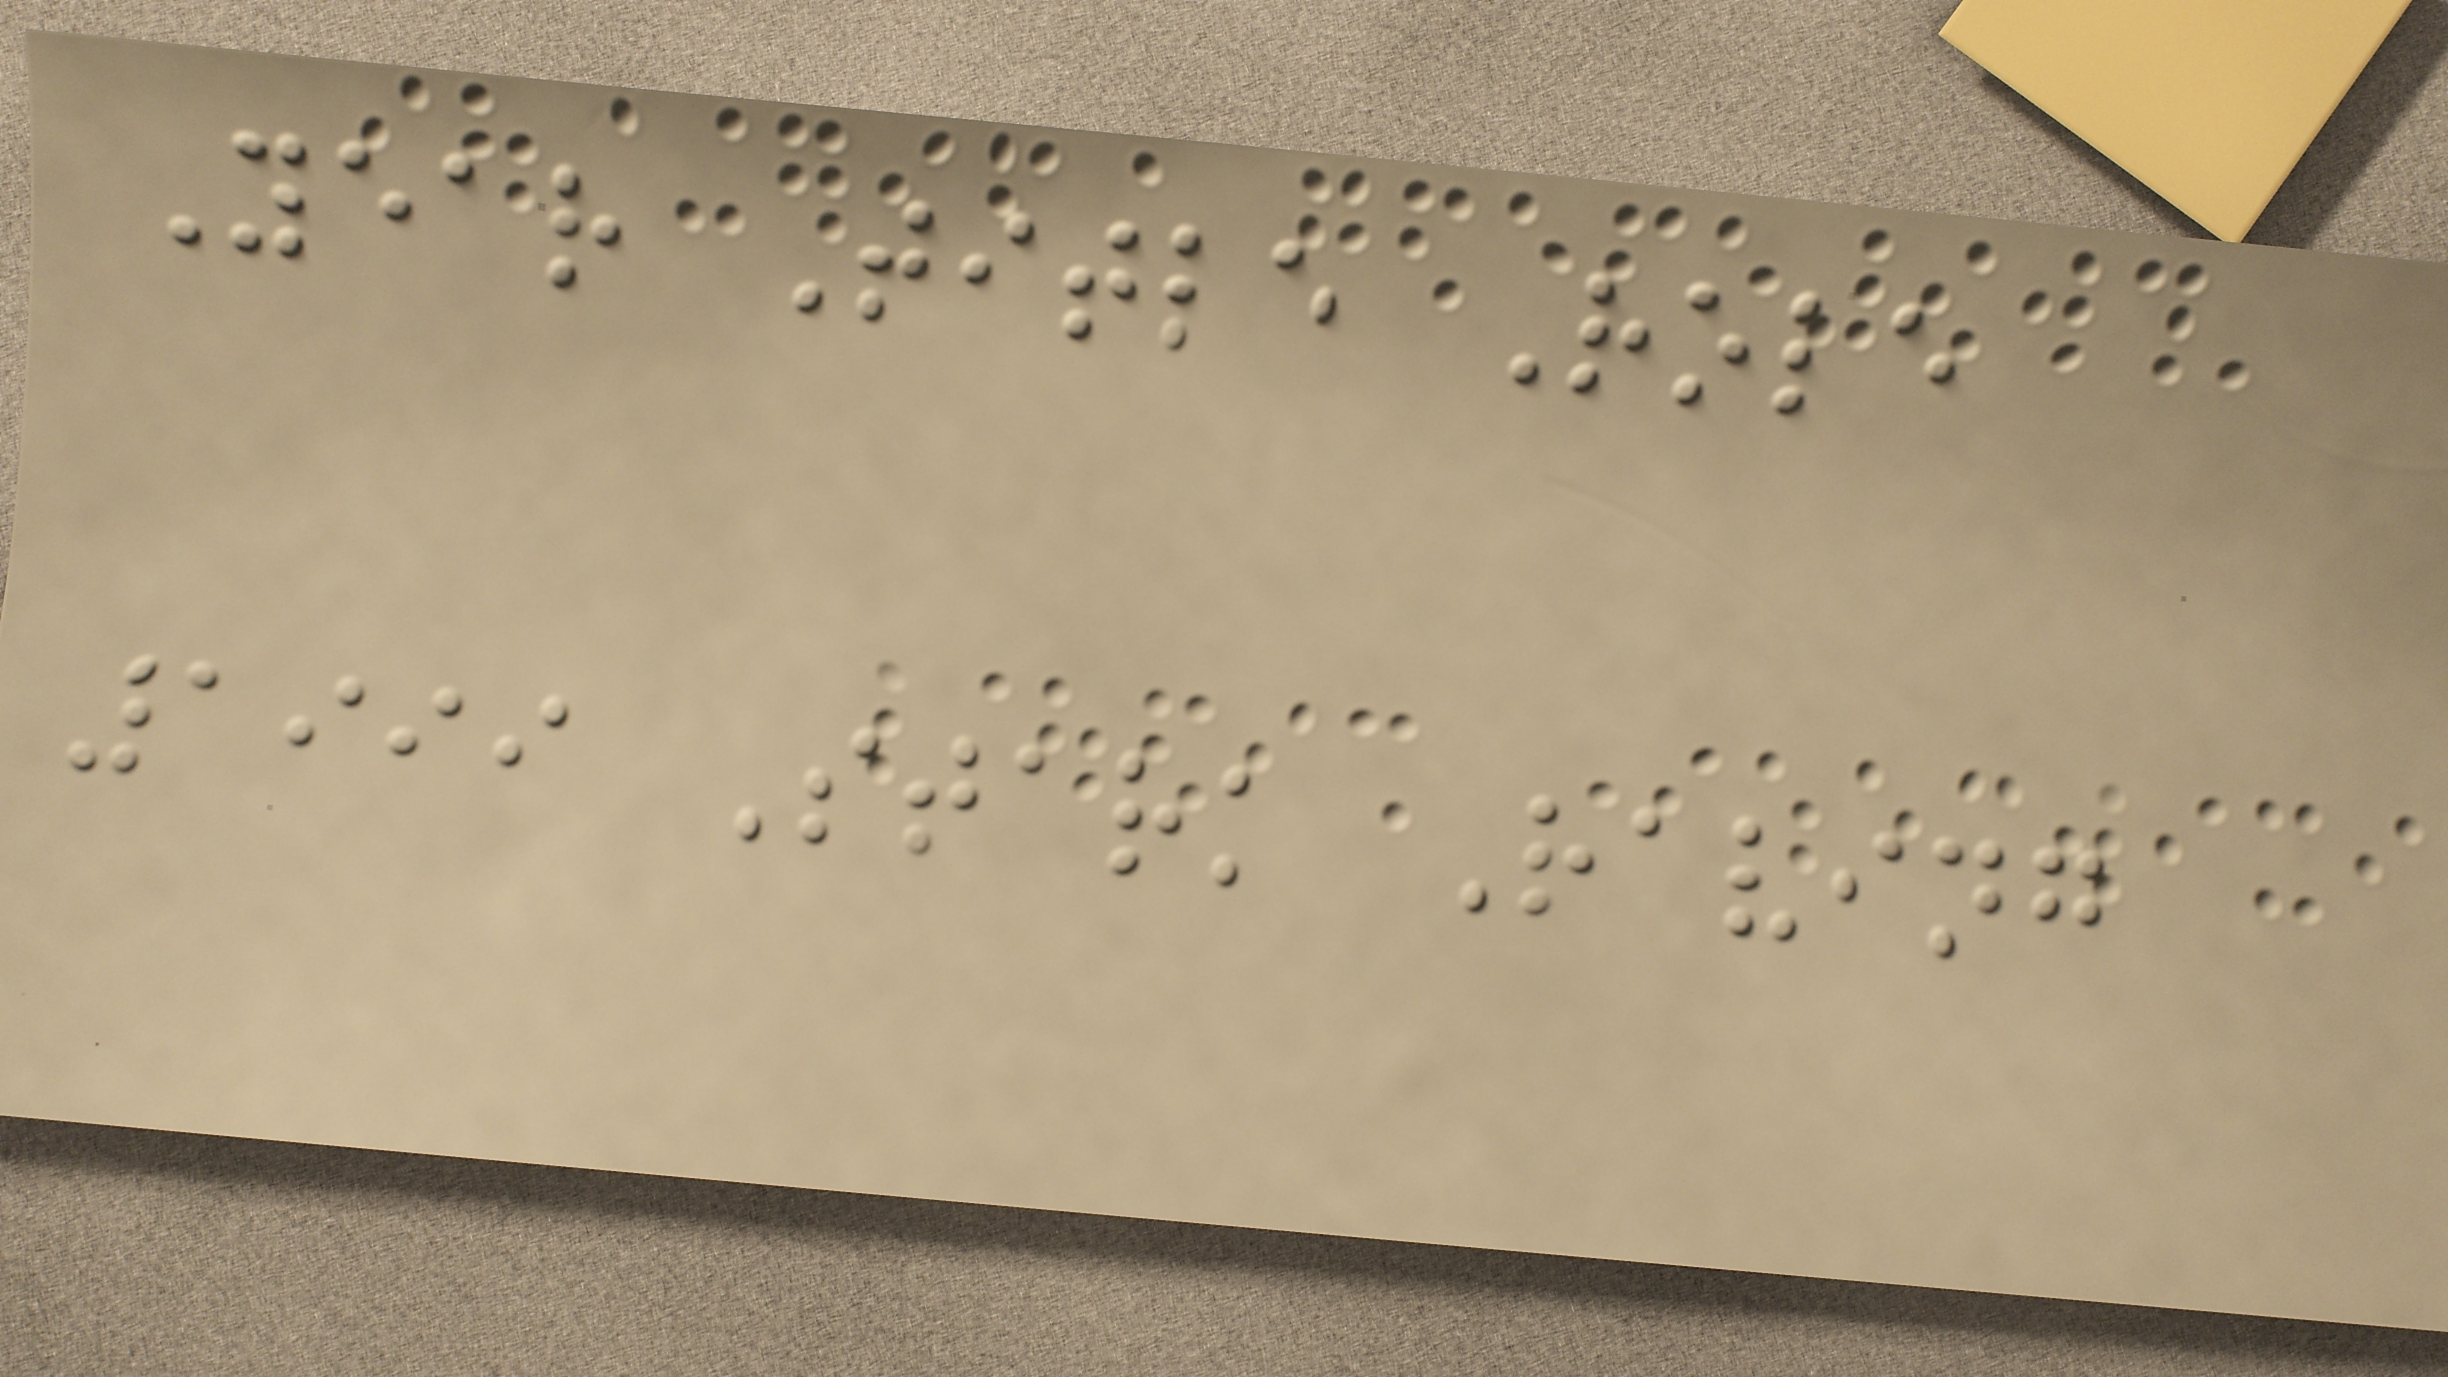Year Title Role
1999 Stark Raving
